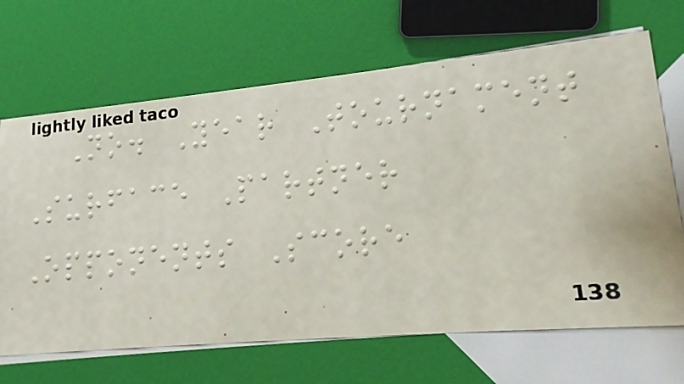No. Year Tournament
Surface Partner
Opponents Score
